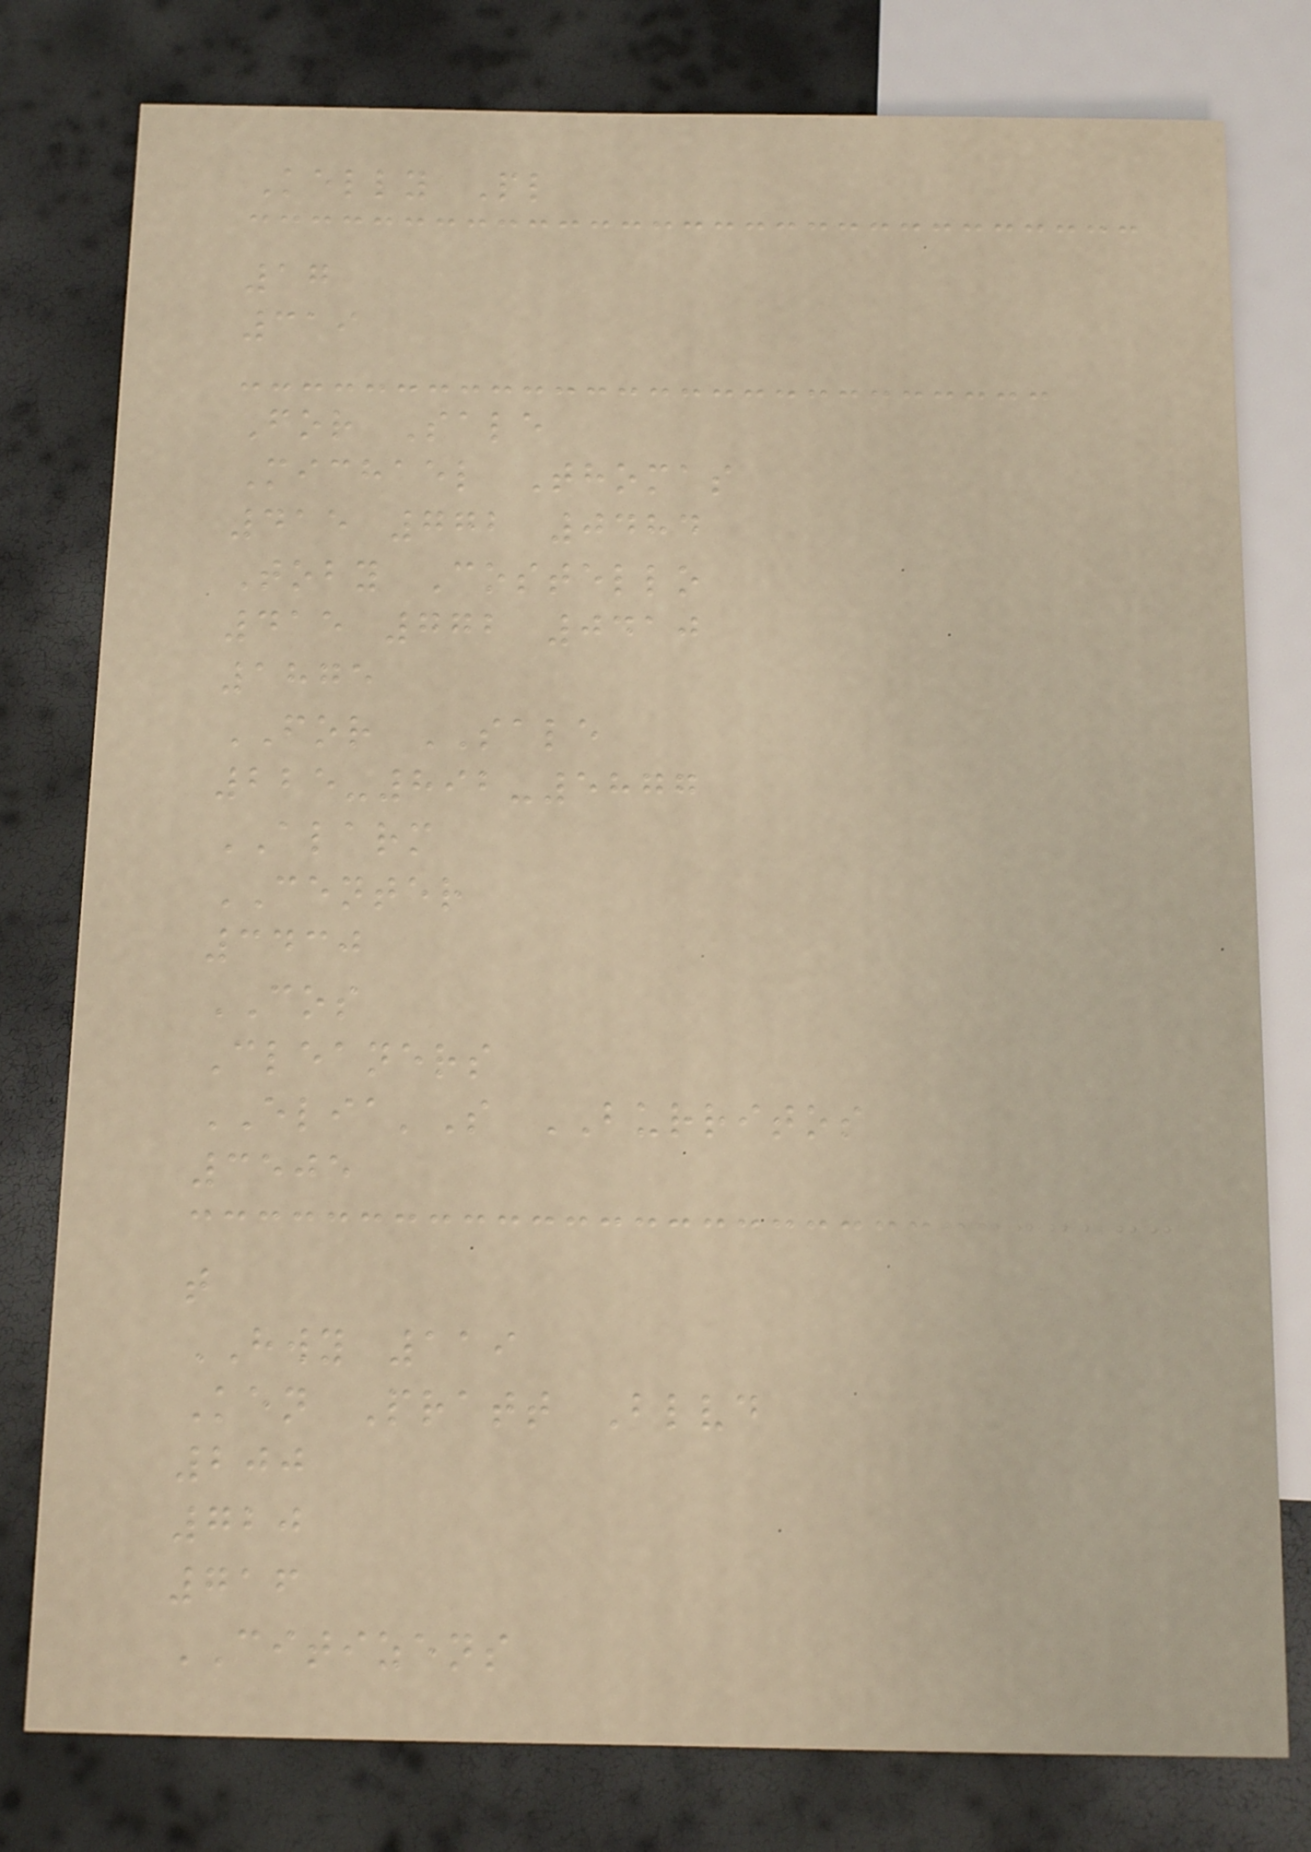Kelly Pl
17
319
For Sale
Michael Thomas
415 772 0484
Toby Costello
415 772 0410
1875
FOR SALE
225-892-5877
ALARM
CENTER
3430
COS
Cleaners
ELIA'S BURRITOS
3505
t
HWY 119
Ken Pratt Blvd
200
720
716
CITIZENS
